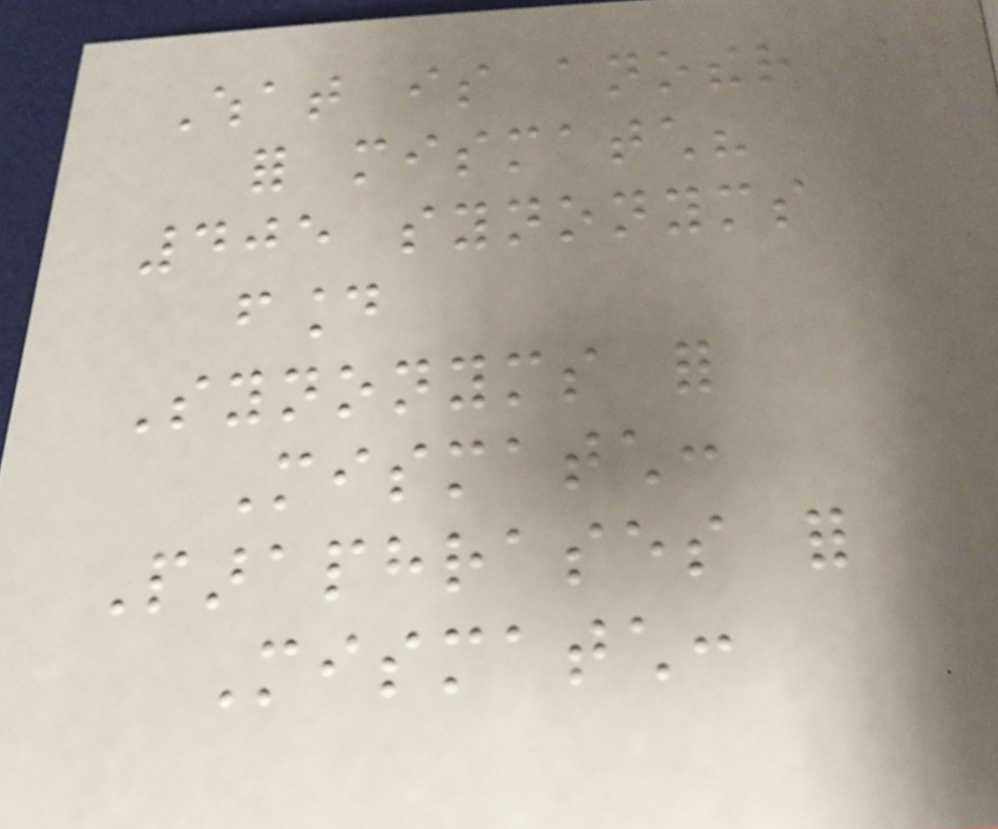What is another word
for mismatch?
405 synonyms
found
Synonyms for
Mismatch:
Paraphrases for
Mismatch:
